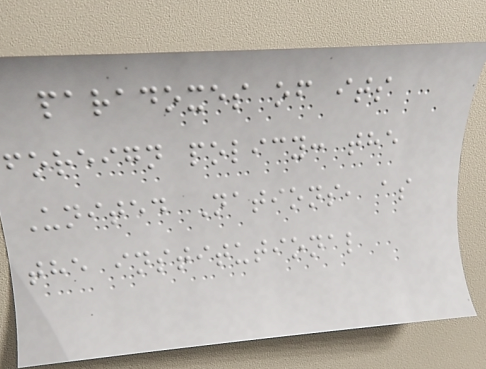paradoxes of its
foreign policy: the
United Nations, as
the institutional
